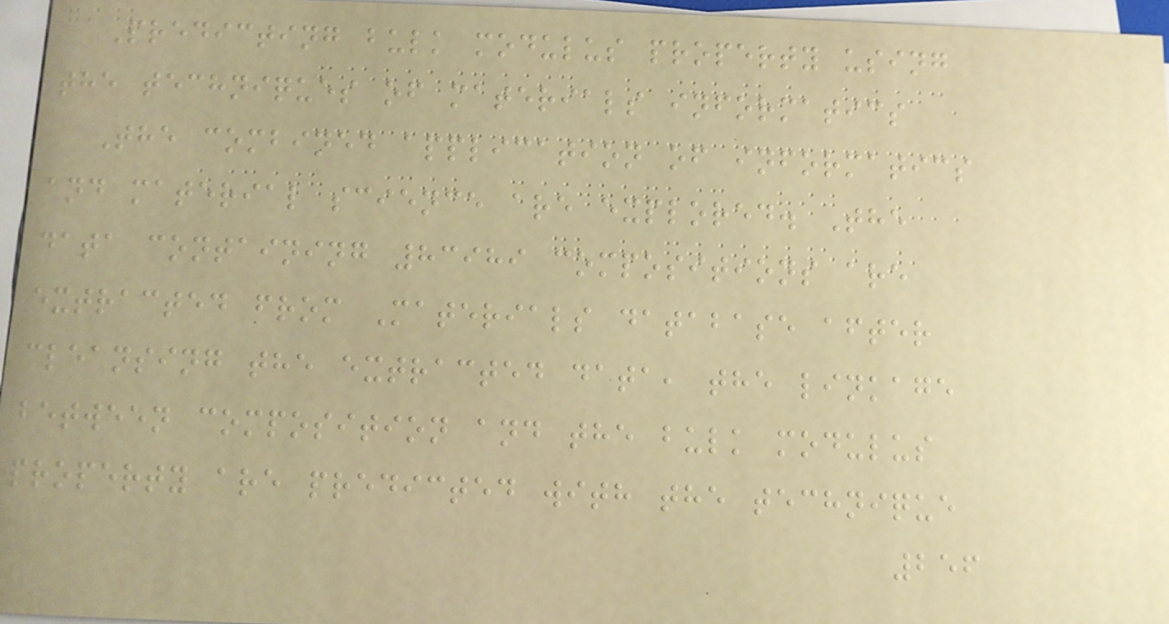Predicting bulk modulus property using
the techniques of materials informatics
The combined application of informatics
and material science are explored. The
data containing 83989 compositions are
extracted from Materials database after
cleansing the extracted data, the linkage
between composition and the bulk modulus
property are predicted with the technique
256
